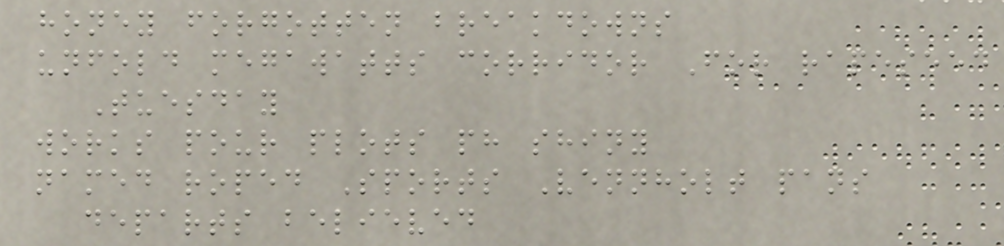honey forgotten breakdowns
unfold megawatts corridor For rapeseed
Tuesday
works pour plots ph shiny
named roped Sports Vennholt pans
departs believed
